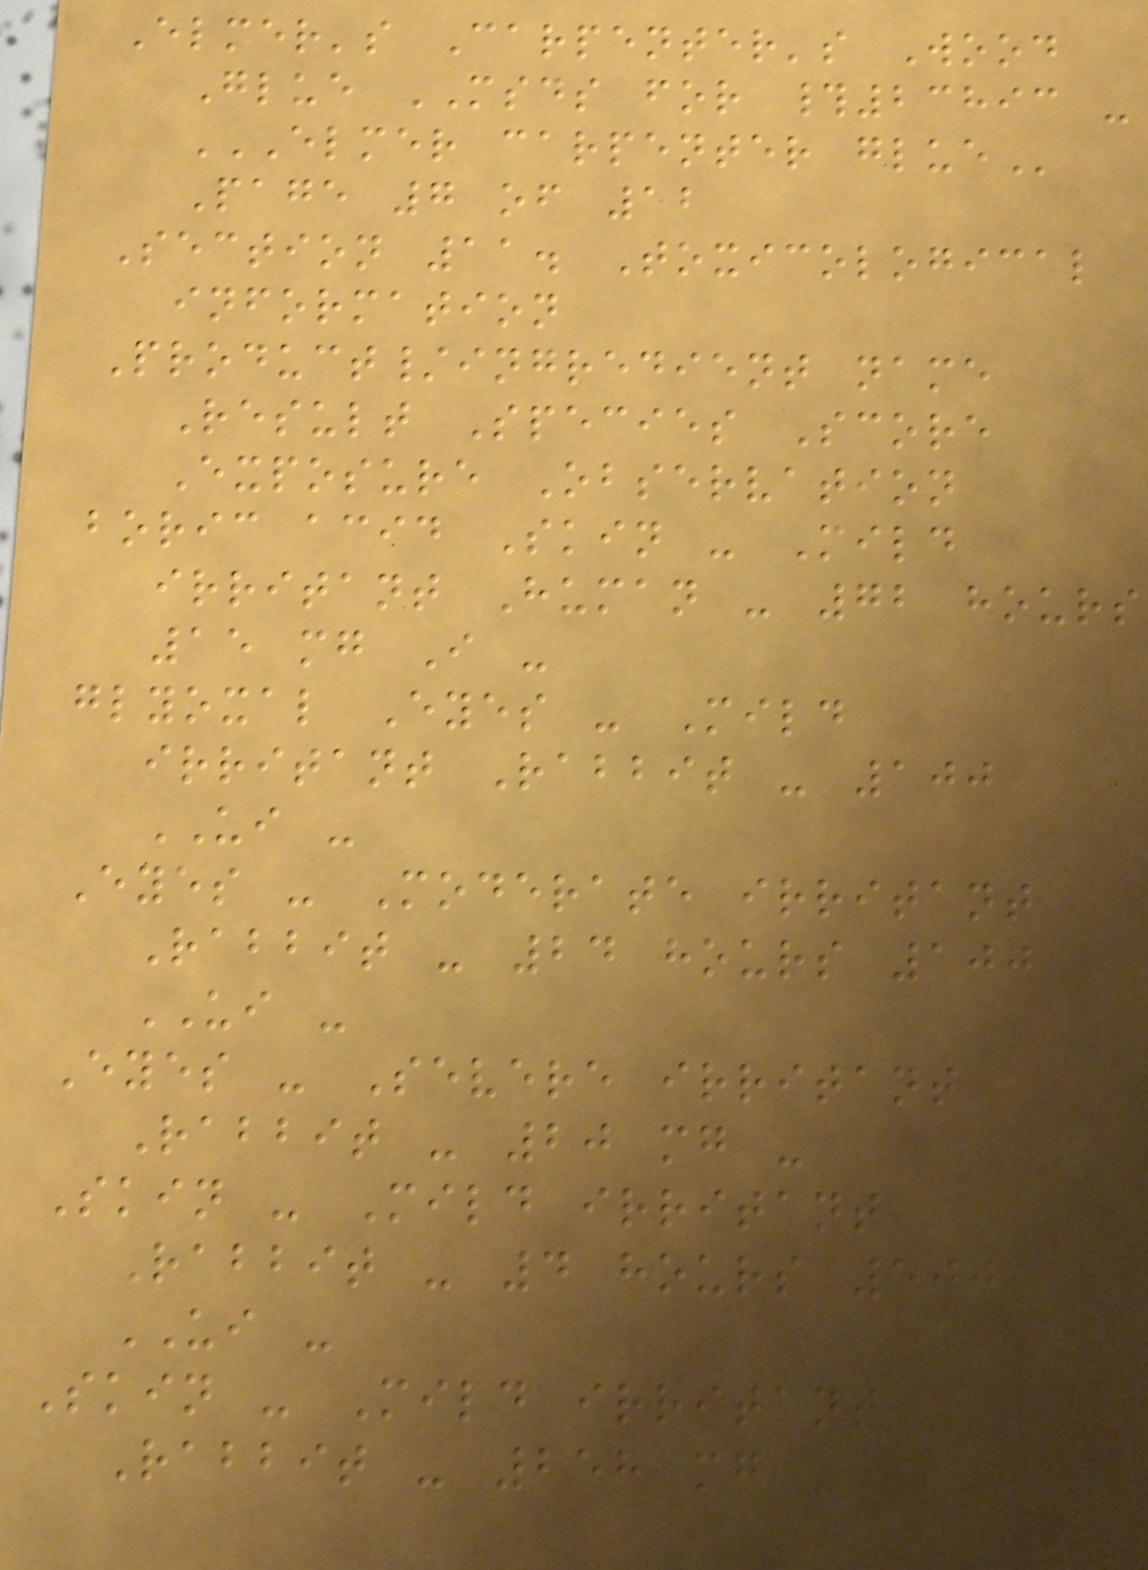Elmer's Carpenter's Wood
Glue MSDS for #23893 -
ELMER CARPENTER GLUE
Page 7 of 12
Section 11. Toxicological
information
Product/ingredient name
Result Species Score
Exposure Observation
boric acid Skin - Mild
irritant Human - 72 hours
15 mg I -
glyoxal Eyes - Mild
irritant Rabbit - 100
UI -
Eyes - Moderate irritant
Rabbit - 24 hours 100
UI -
Eyes - Severe irritant
Rabbit - 20 mg -
Skin - Mild irritant
Rabbit - 4 hours 500
UI -
Skin - Mild irritant
Rabbit - 258 mg -
